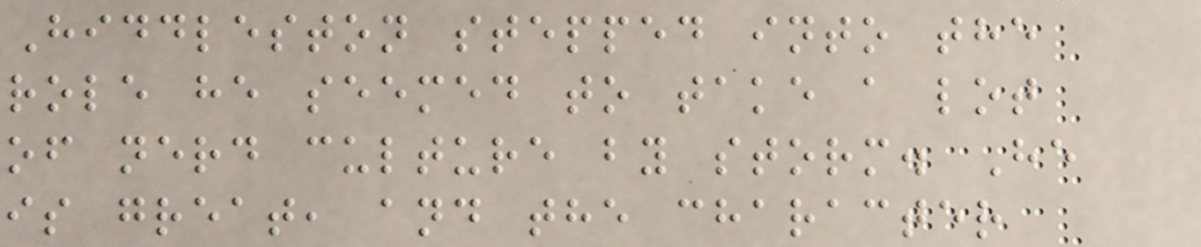Hiddleston stepped into the
role he seemed to take a lot
of nerd culture by storm. He
is great, and the character
